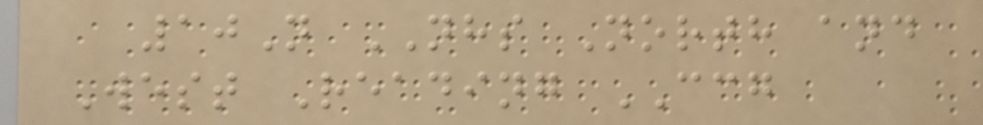10N NHS North and
West Reading CCG
